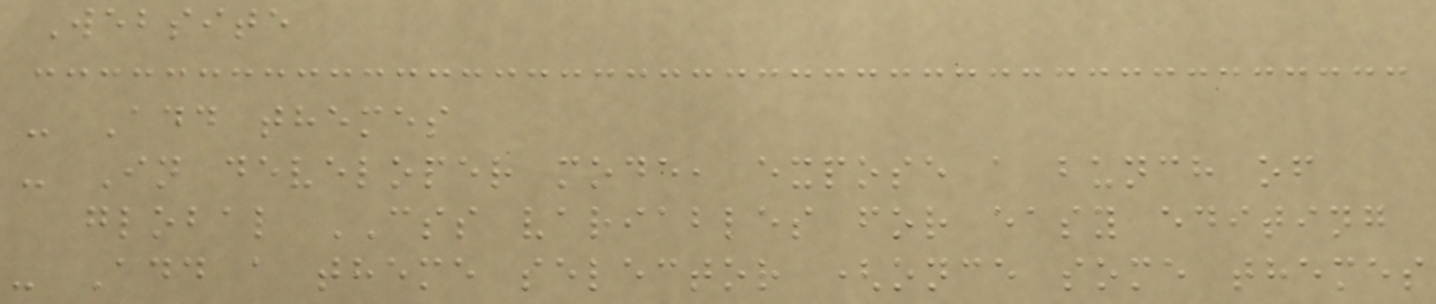Website
- Add themes
- In developer mode, expose a bunch of
global CSS variables for easy editing
- Add a theme selector (once some themes
